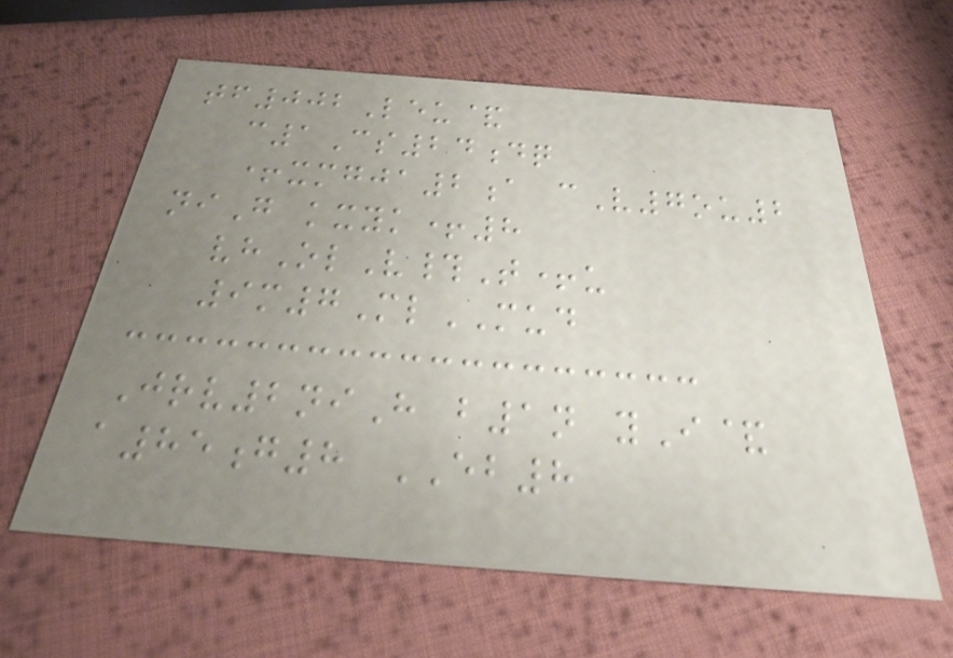tf002Leu&
c1Cs24dq
+xmgja2a cV7ou2
niG kxyk+8
vhOlV#T+u
9m7MlMUD
Jrv2niH b1n yI&
a85g8 EB8
